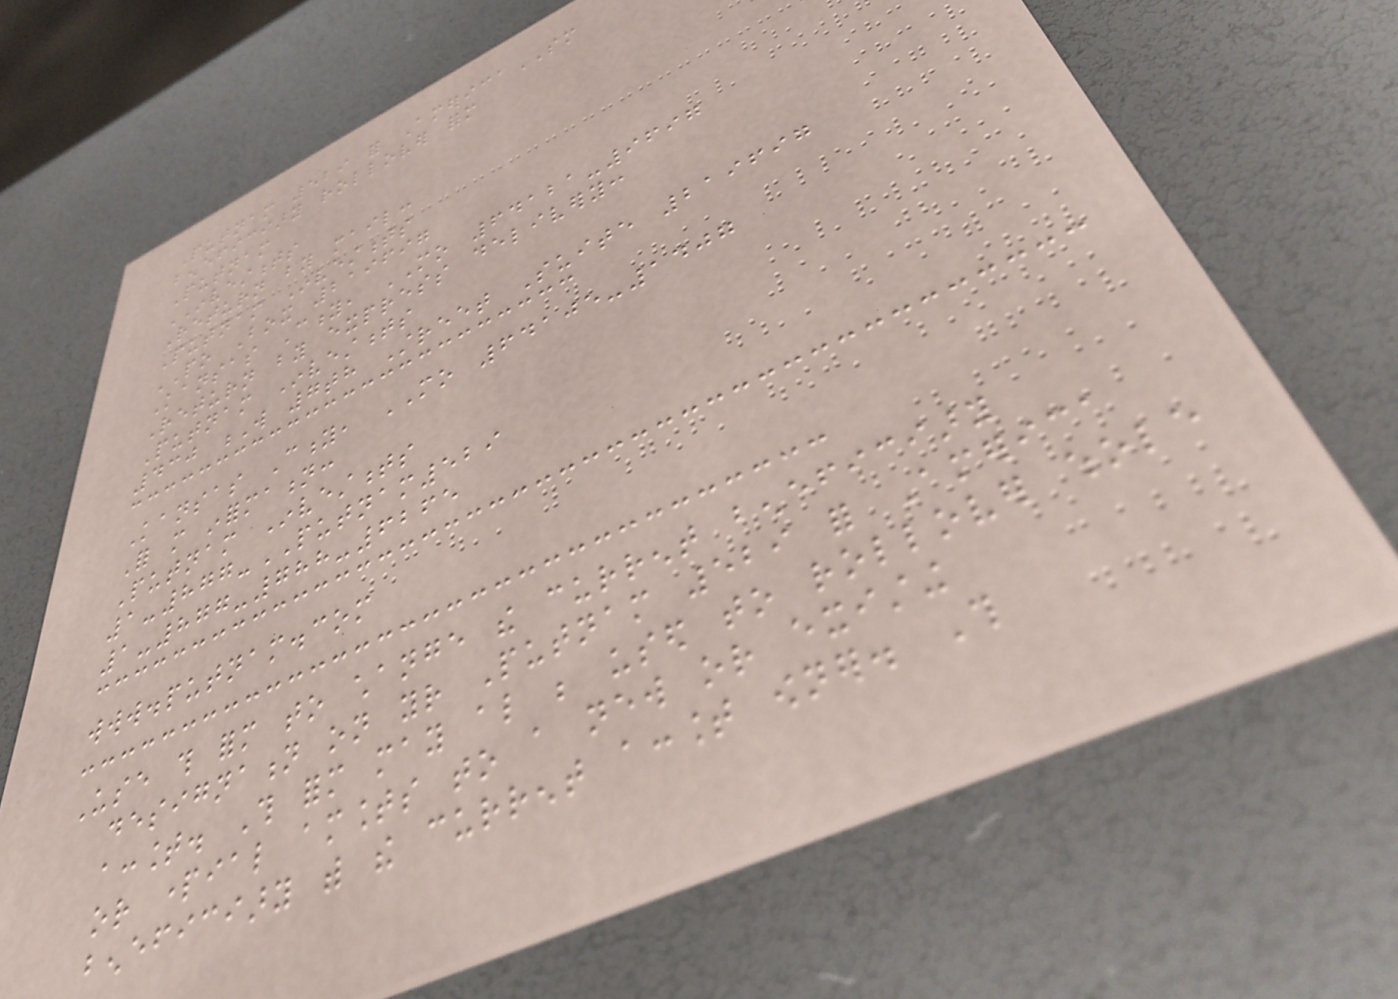Putnam 529 for AmericaSM
beneficiary rollover form
Putnam
INVESTMENTS
Return by mail:
Putnam Investments
PO Box 219697
Kansas City, MO 64121-9697
Return by express delivery:
Putnam Investments
430 W 7th Street Suite 219697
Kansas City, MO 64105-1407
For more information:
Putnam Investments
1-877-PUTNAM529
1-877-788-6265
www.putnam.com
Use this form to change the current beneficiary
designation on your Putnam 529 for America
account. This form may also be used to rollover whole
or partial amounts to a new or existing
beneficiary with the current account owner. This
